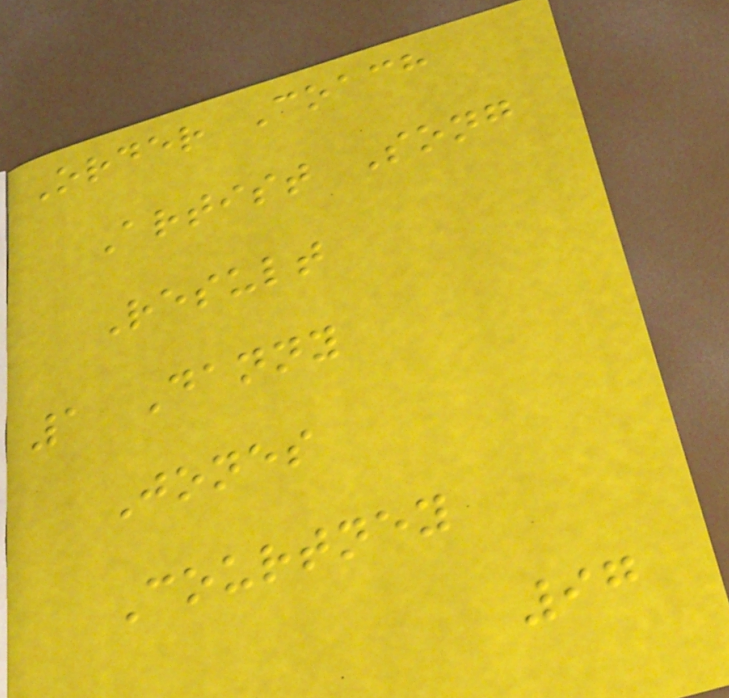Order Coach
Artist Song
Result
1 Danny
Jones
Courtney
97
